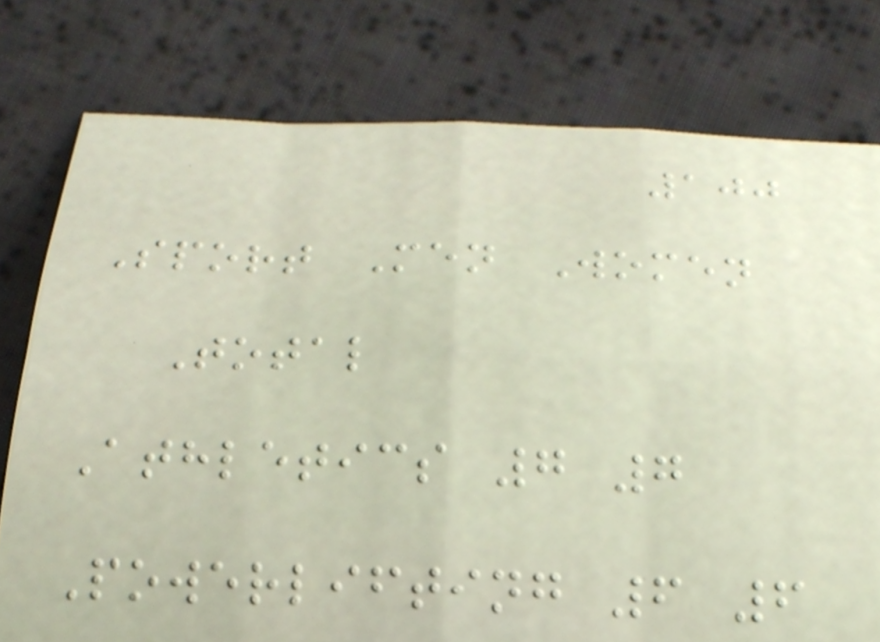100
Sport Men Women
Total
Athletics 7 7
Powerlifting 6 6
